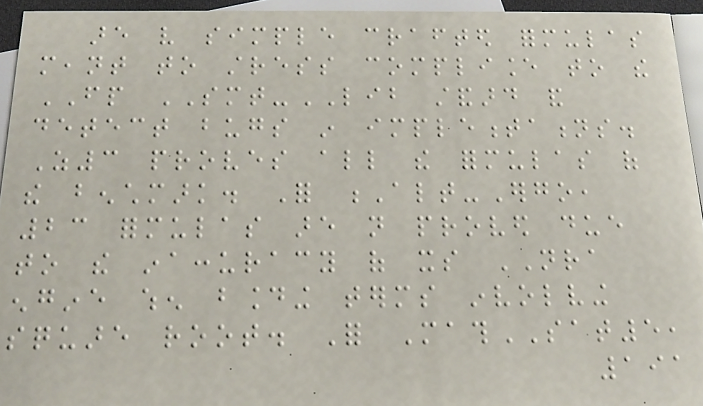are very simple crafted formulas
meant to stress compliance to the
FP SMT-LIB standard and
detect bugs in implementations.
Z3 proves all the formulas of
the benchmark. For Alt-Ergo,
23 formulas are not proved due
to the inaccuracy of its NRA
engine when bounding terms involving
square root. For MathSAT5,
191
